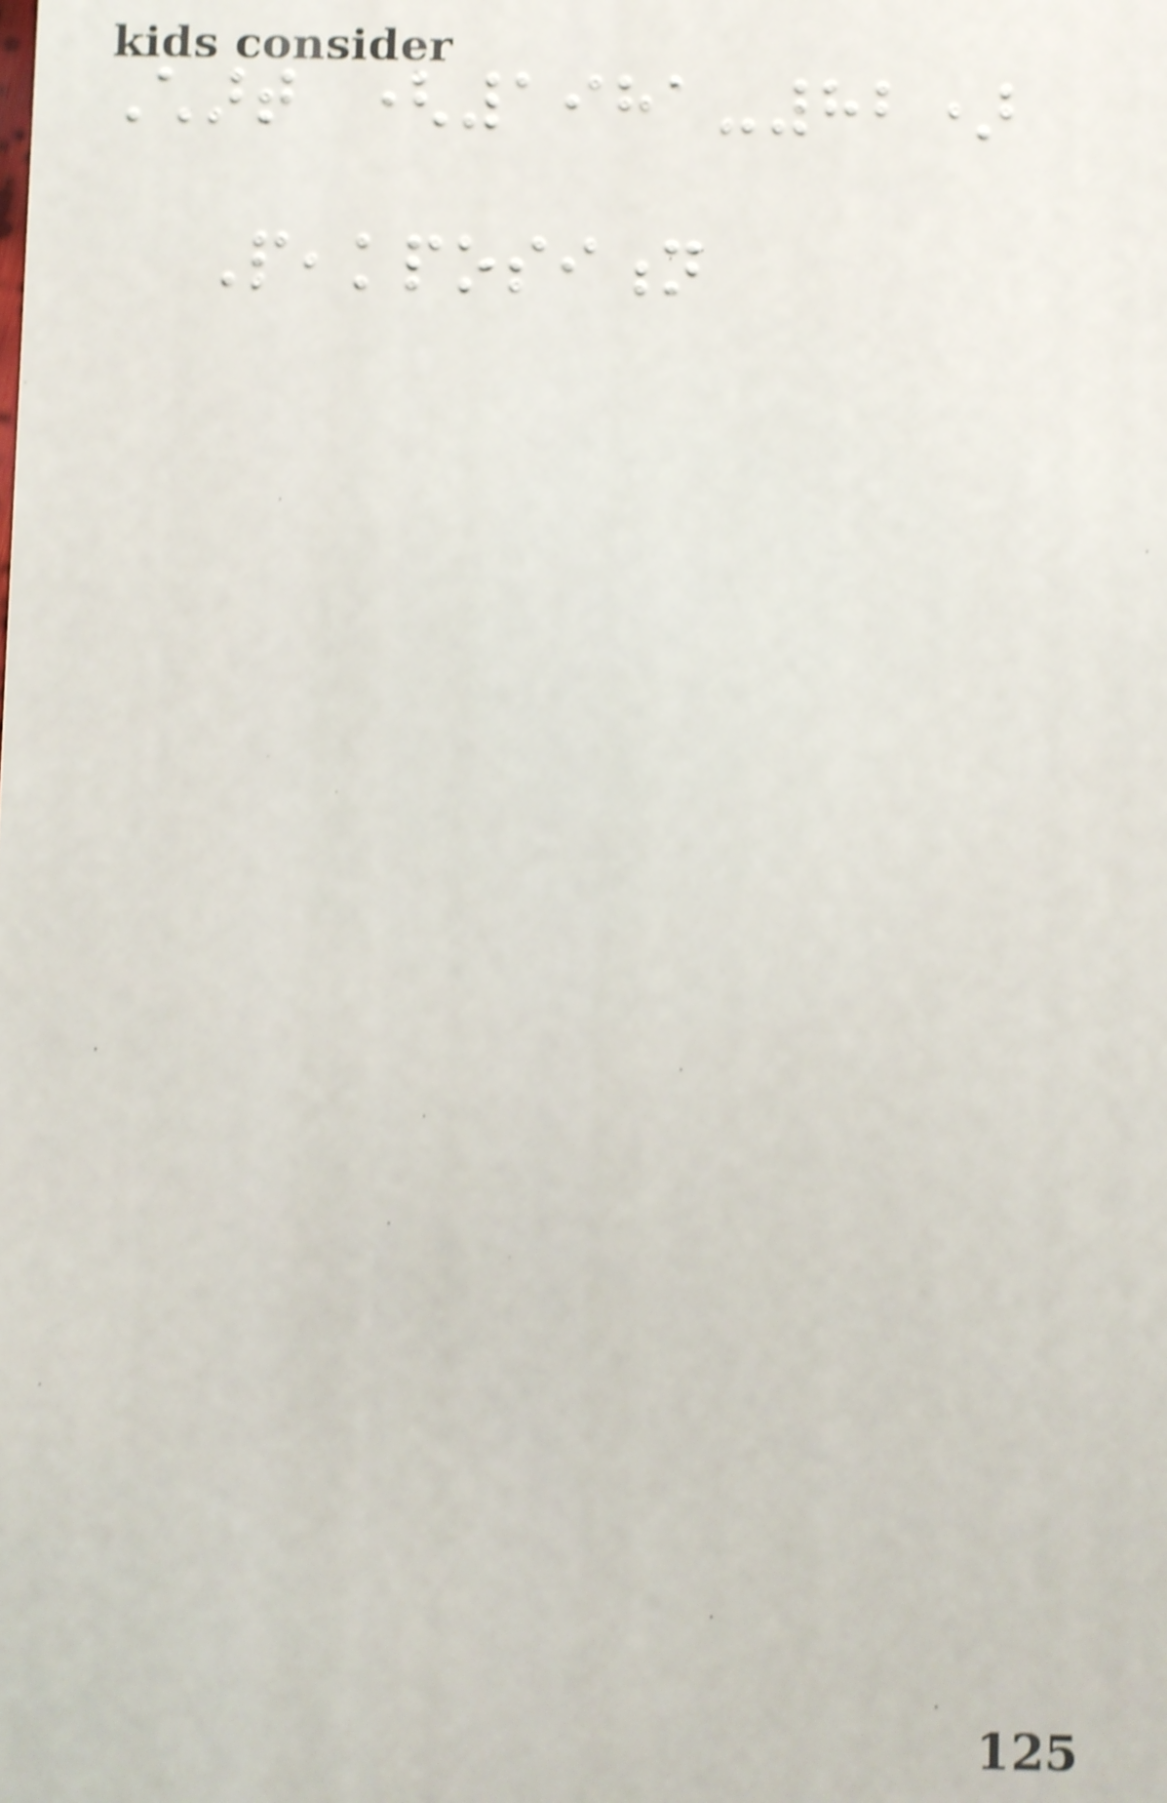Chart (1981-82)
Peakposition
